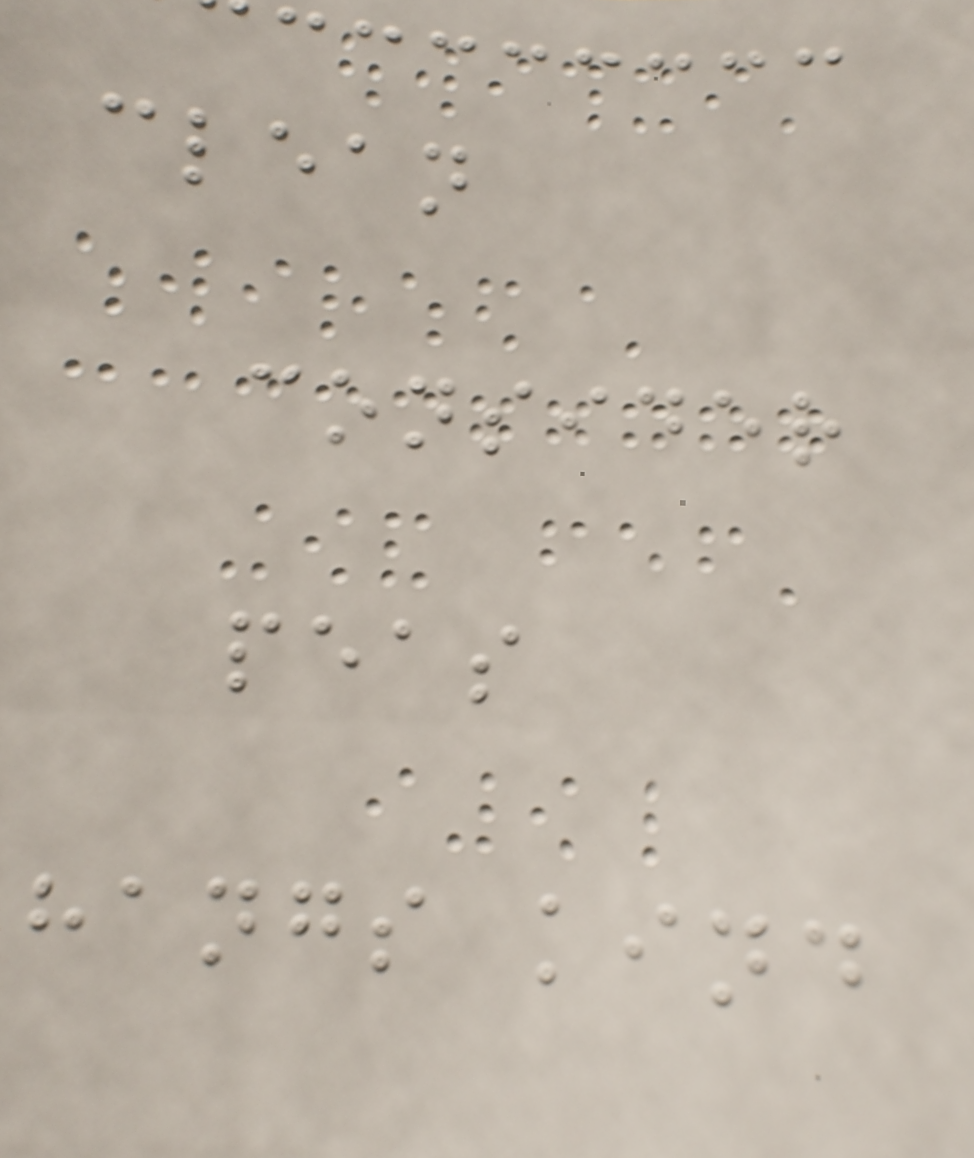clean
consider
peas
hangs kind
